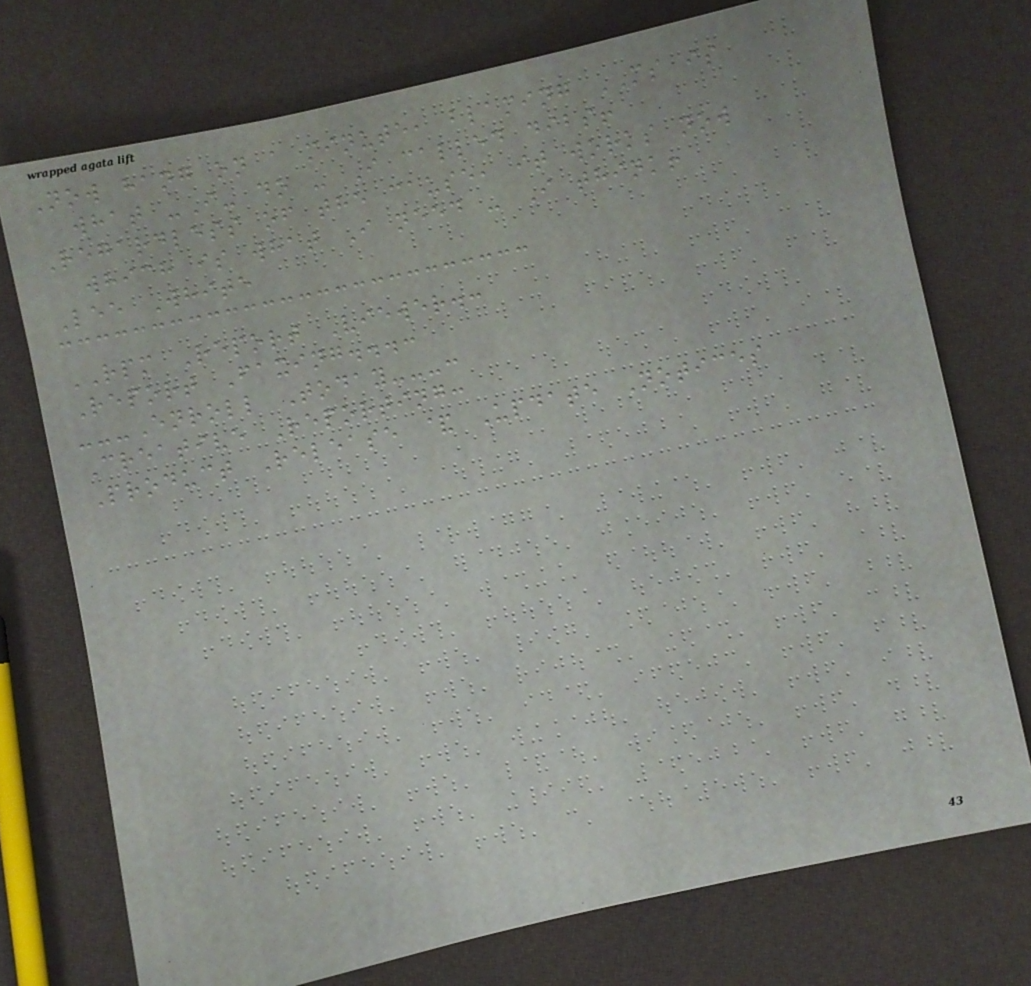Now hang on a minute, blaming MS is
what -I- do - I called dibs!
Regardless of the cause, it works now
which is what I need - I think!
Lee White
RPM Report Viewer.:
Report Faxing...:
---Enroll Today---:
Creative Reporting:
Product Release & Update Notices
